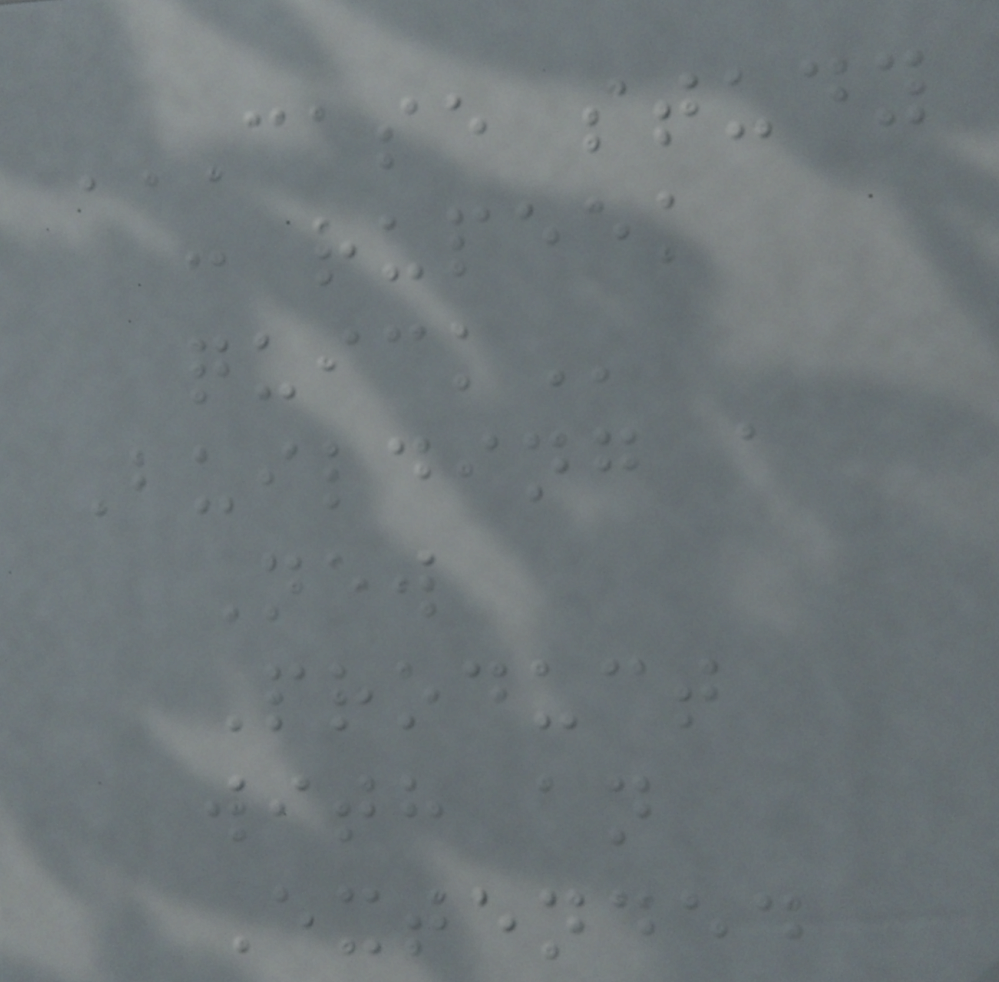CASE STUDY
: RUPEEK
QUICK
Building a
New
Product
with an
Extended
